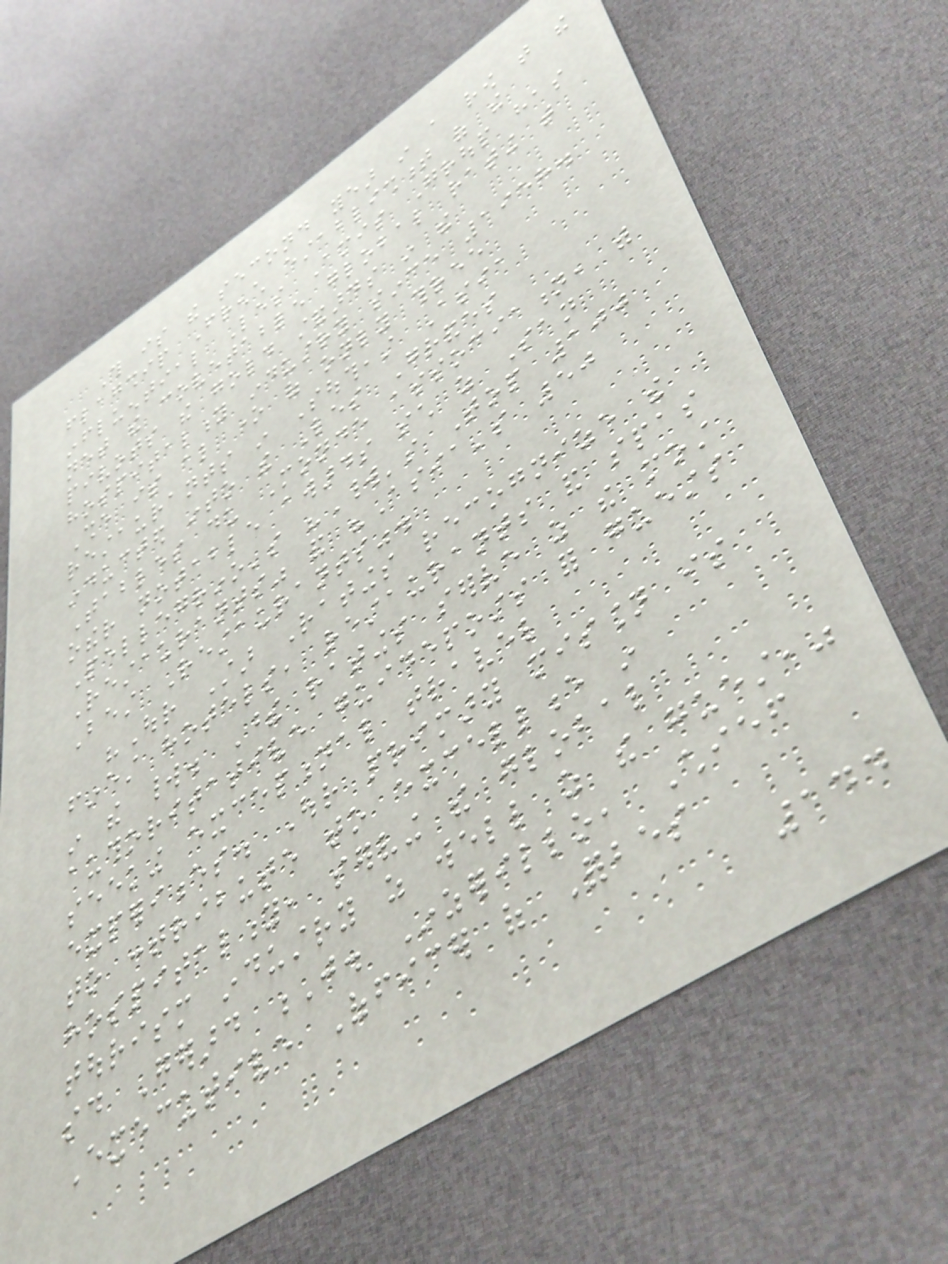This is the second year in a row that the
flagship French establishment of the
influential Les Amis Group has
net the covetable global rating that
pivots the gold standards in the
hospitality industry since 1958.
She is also one of only three
restaurants in Southeast Asia
inducted into the Les Grandes
Tables du Monde association, with
other notable awards such as San
Pellegrino's "World's Top 100
Restaurants" and "Asia's 50
Best Restaurants".
"Our Star Ratings recognize the
finest hotels, restaurants and spas
in the world. These ratings serve as the most
authoritative guideposts for guests
seeking exceptional travel
experiences. Our primary mission is
to contribute to excellence in
hospitality, serving the global
tourism industry as well as the guest,"
said Gerard J. Inzerillo, Chief
Executive Officer of Forbes
144
